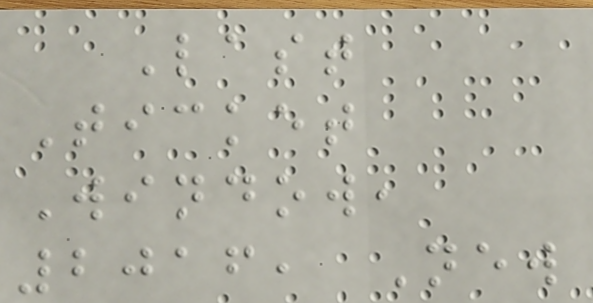Last
Ticket
Window,
2016, New
